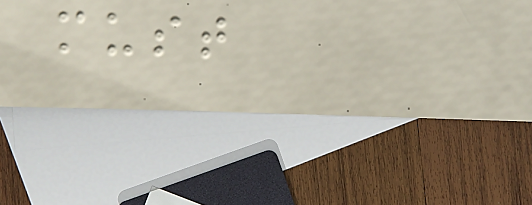must
